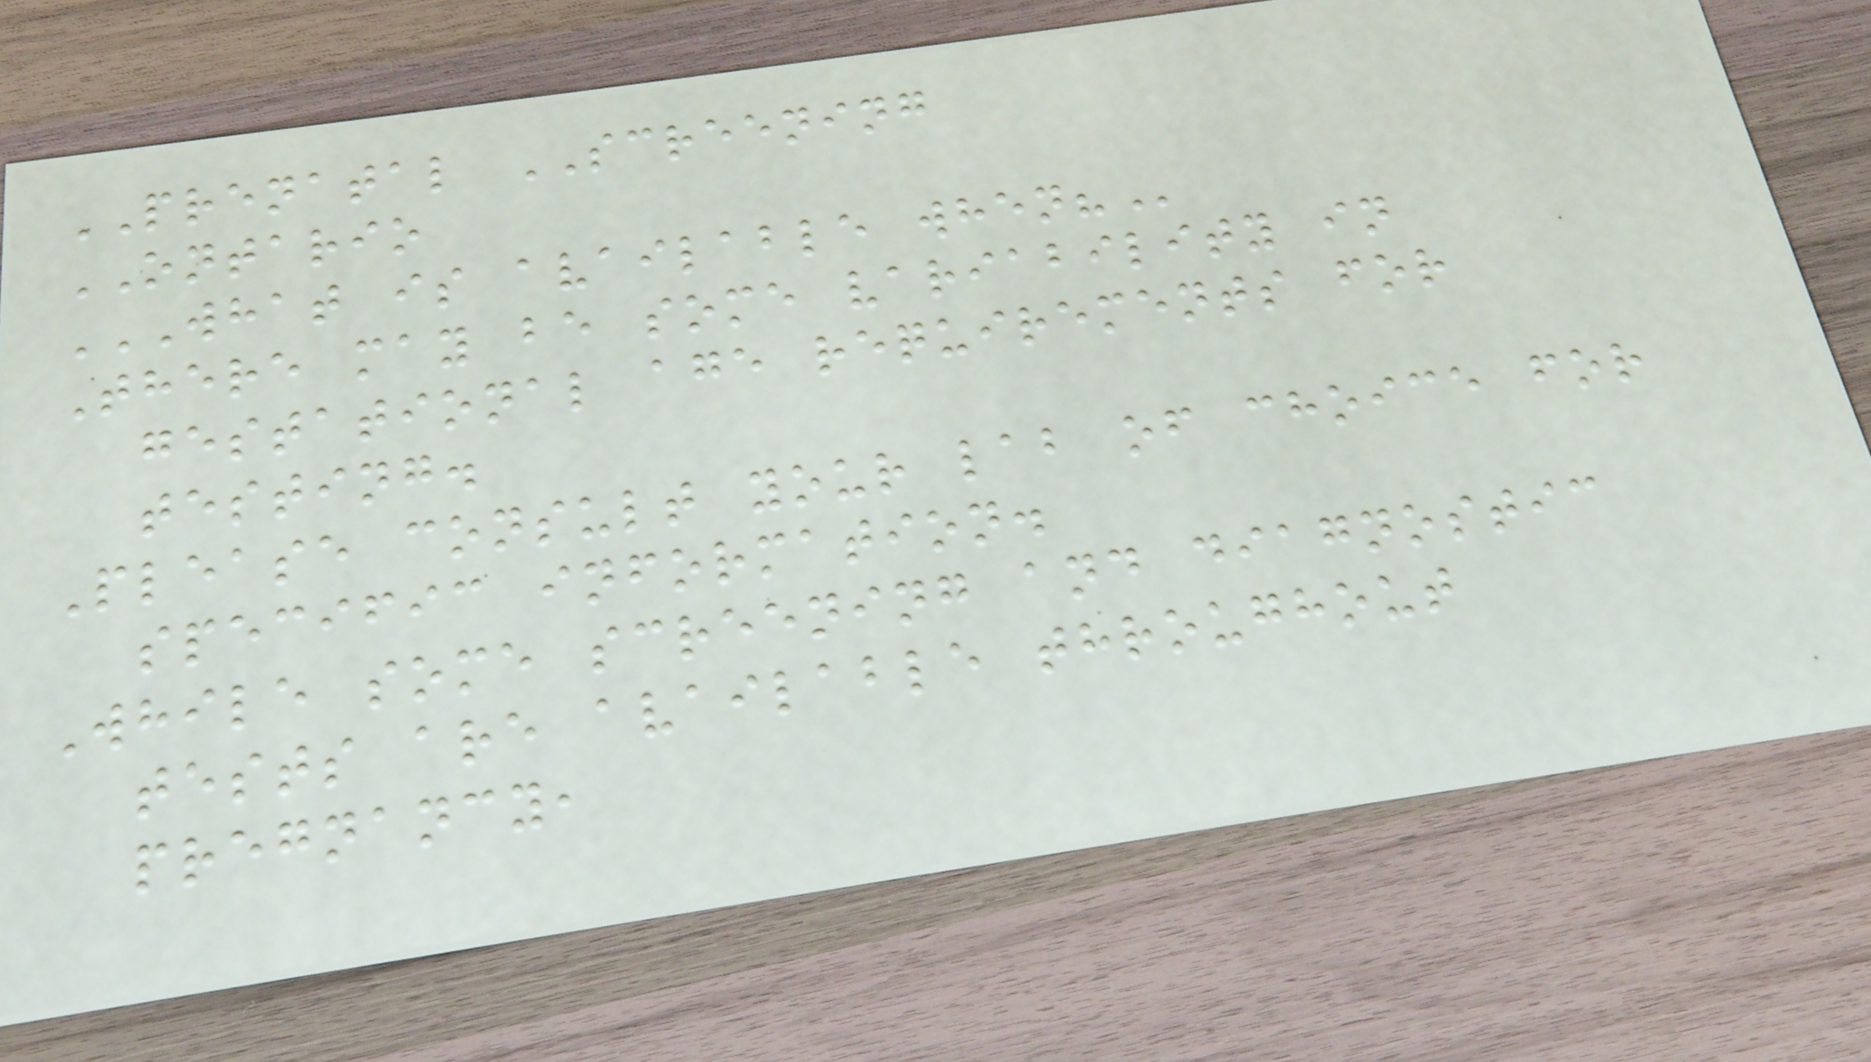PRENATAL SCREENING
ONTARIO
WHAT IS AVAILABLE WHEN?
There may be some variability in
gestational age requirements for
testing.
Please consult your lab of choice for
specific information.
While some screening and diagnostic
tests are available throughout
pregnancy,
